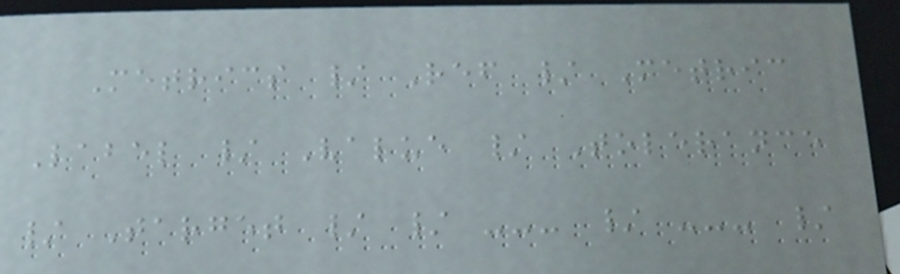Metrics / Ref / Metric
Label / Value / Tolerance
/ Target / / --- / --- /
